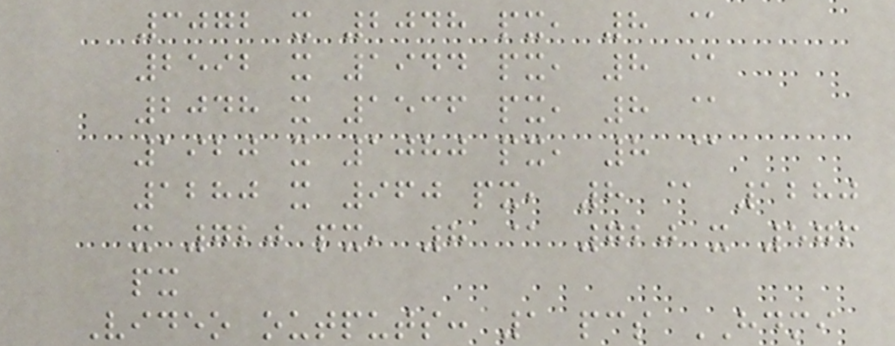3072 x 2048 px, 8 @
2592 x 1944 px, 8 @
2048 x 1536 px, 8 @
1920 x 1080 px, 8 @
1280 x 960 px, 8 @ 1280
x 720 px, 8 @ 720 x 576
px
Video outputs: 1 pcs HDMI
